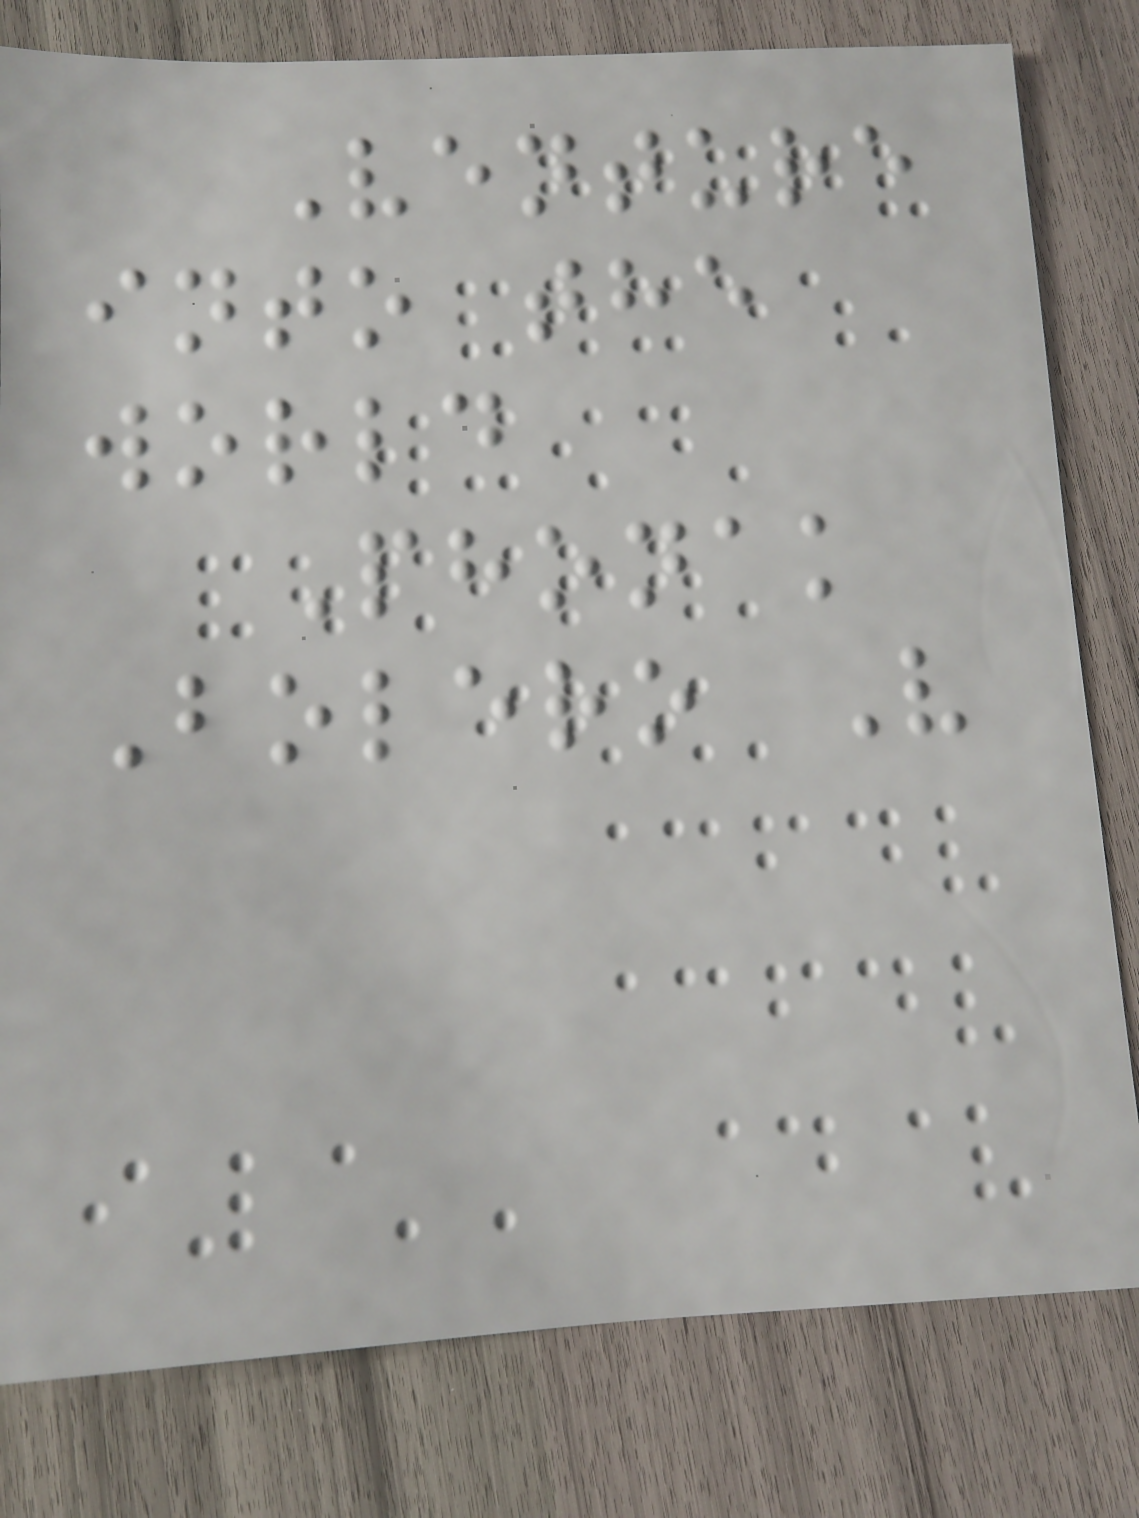Venture
into the
world
Phonak
Bolero V
